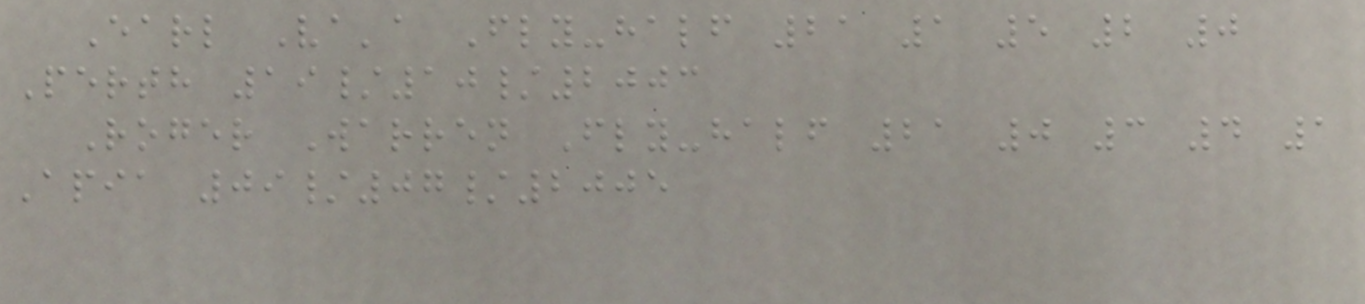Earl Va'a Fly-half 21 1 5 2 0
Perth 19/10/2003
Roger Warren Fly-half 21 0 3 4 1
Apia 09/07/2005
